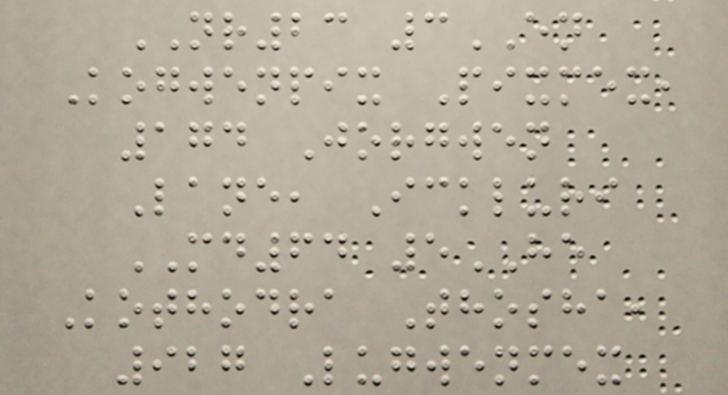NR23 3EN
Kogwenpix Pixmex,
174 Jorgwen
Lane, Ickluri
MD64 5HE
Kothodra Thosha,
927 Lugwenmex
